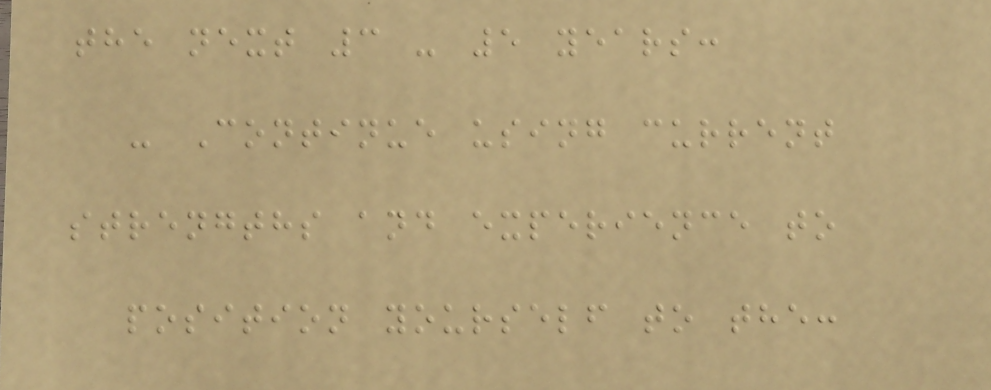the next 3 - 5 years:
- Continue using current
strengths and experience to
position yourself to the:
